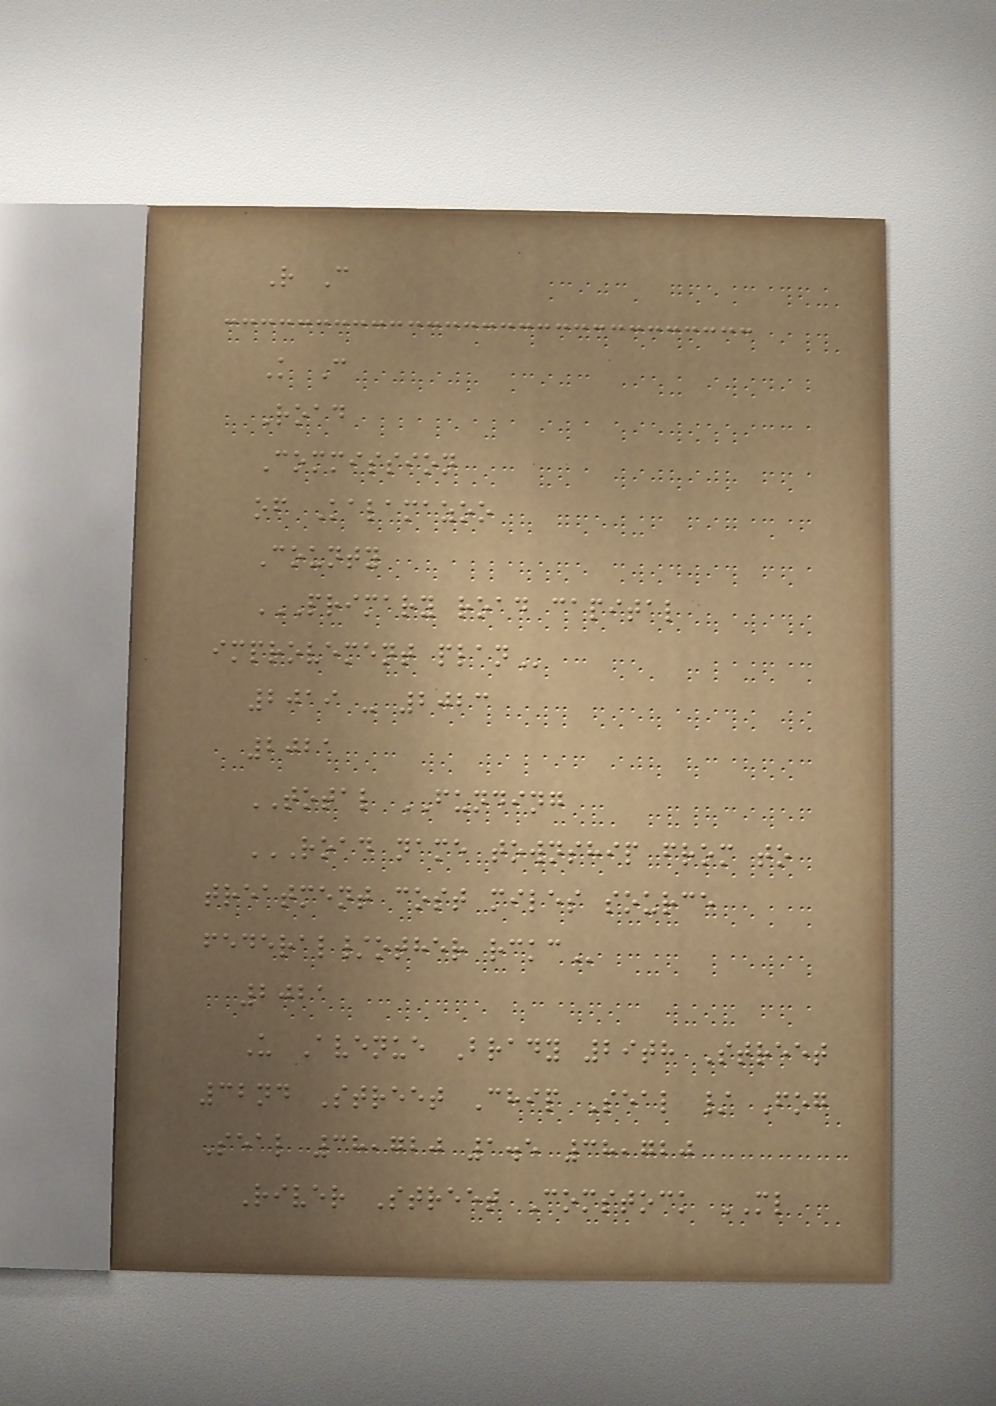R C
K C
Road
Commission
of Kalamazoo
County
PRIMARY ROAD CAPITAL
IMPROVEMENT PLAN
2019 - 2023
2021
TOTAL FUNDING
ROAD NAME TOWNSHIP FROM TO
TREATMENT COST MILES SOURCE
FEDERAL/OTHER RCKC
2021
U Avenue Brady 29th Street
32nd Street Chip Seal / Fog
Seal 38,720 1.5 38,720
River Street Comstock ML
